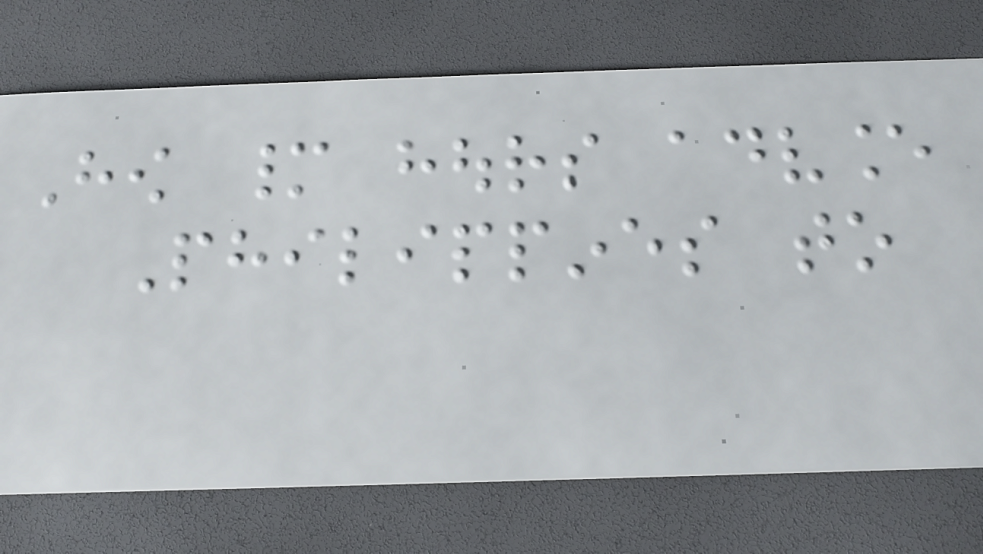How many hours advance
Philippines to
